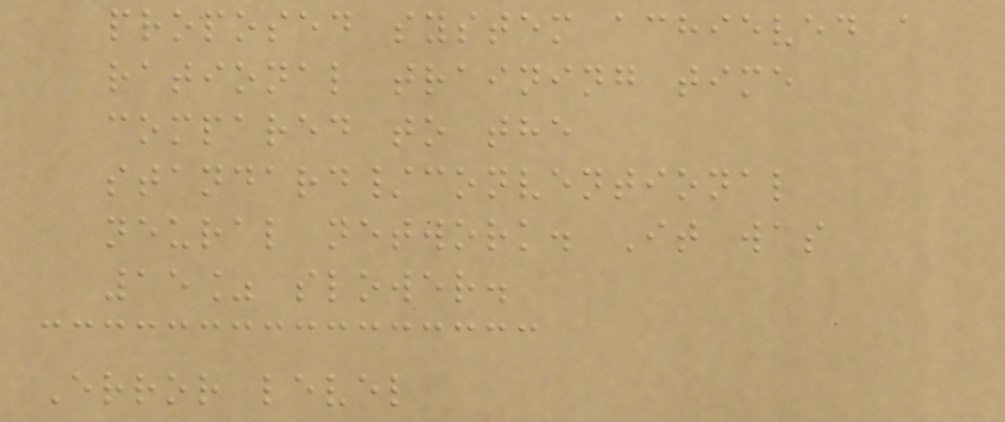proposed system achieved a
rational training time
compared to the
standard/conventional
neural network. It was
15% slower.
Error level
